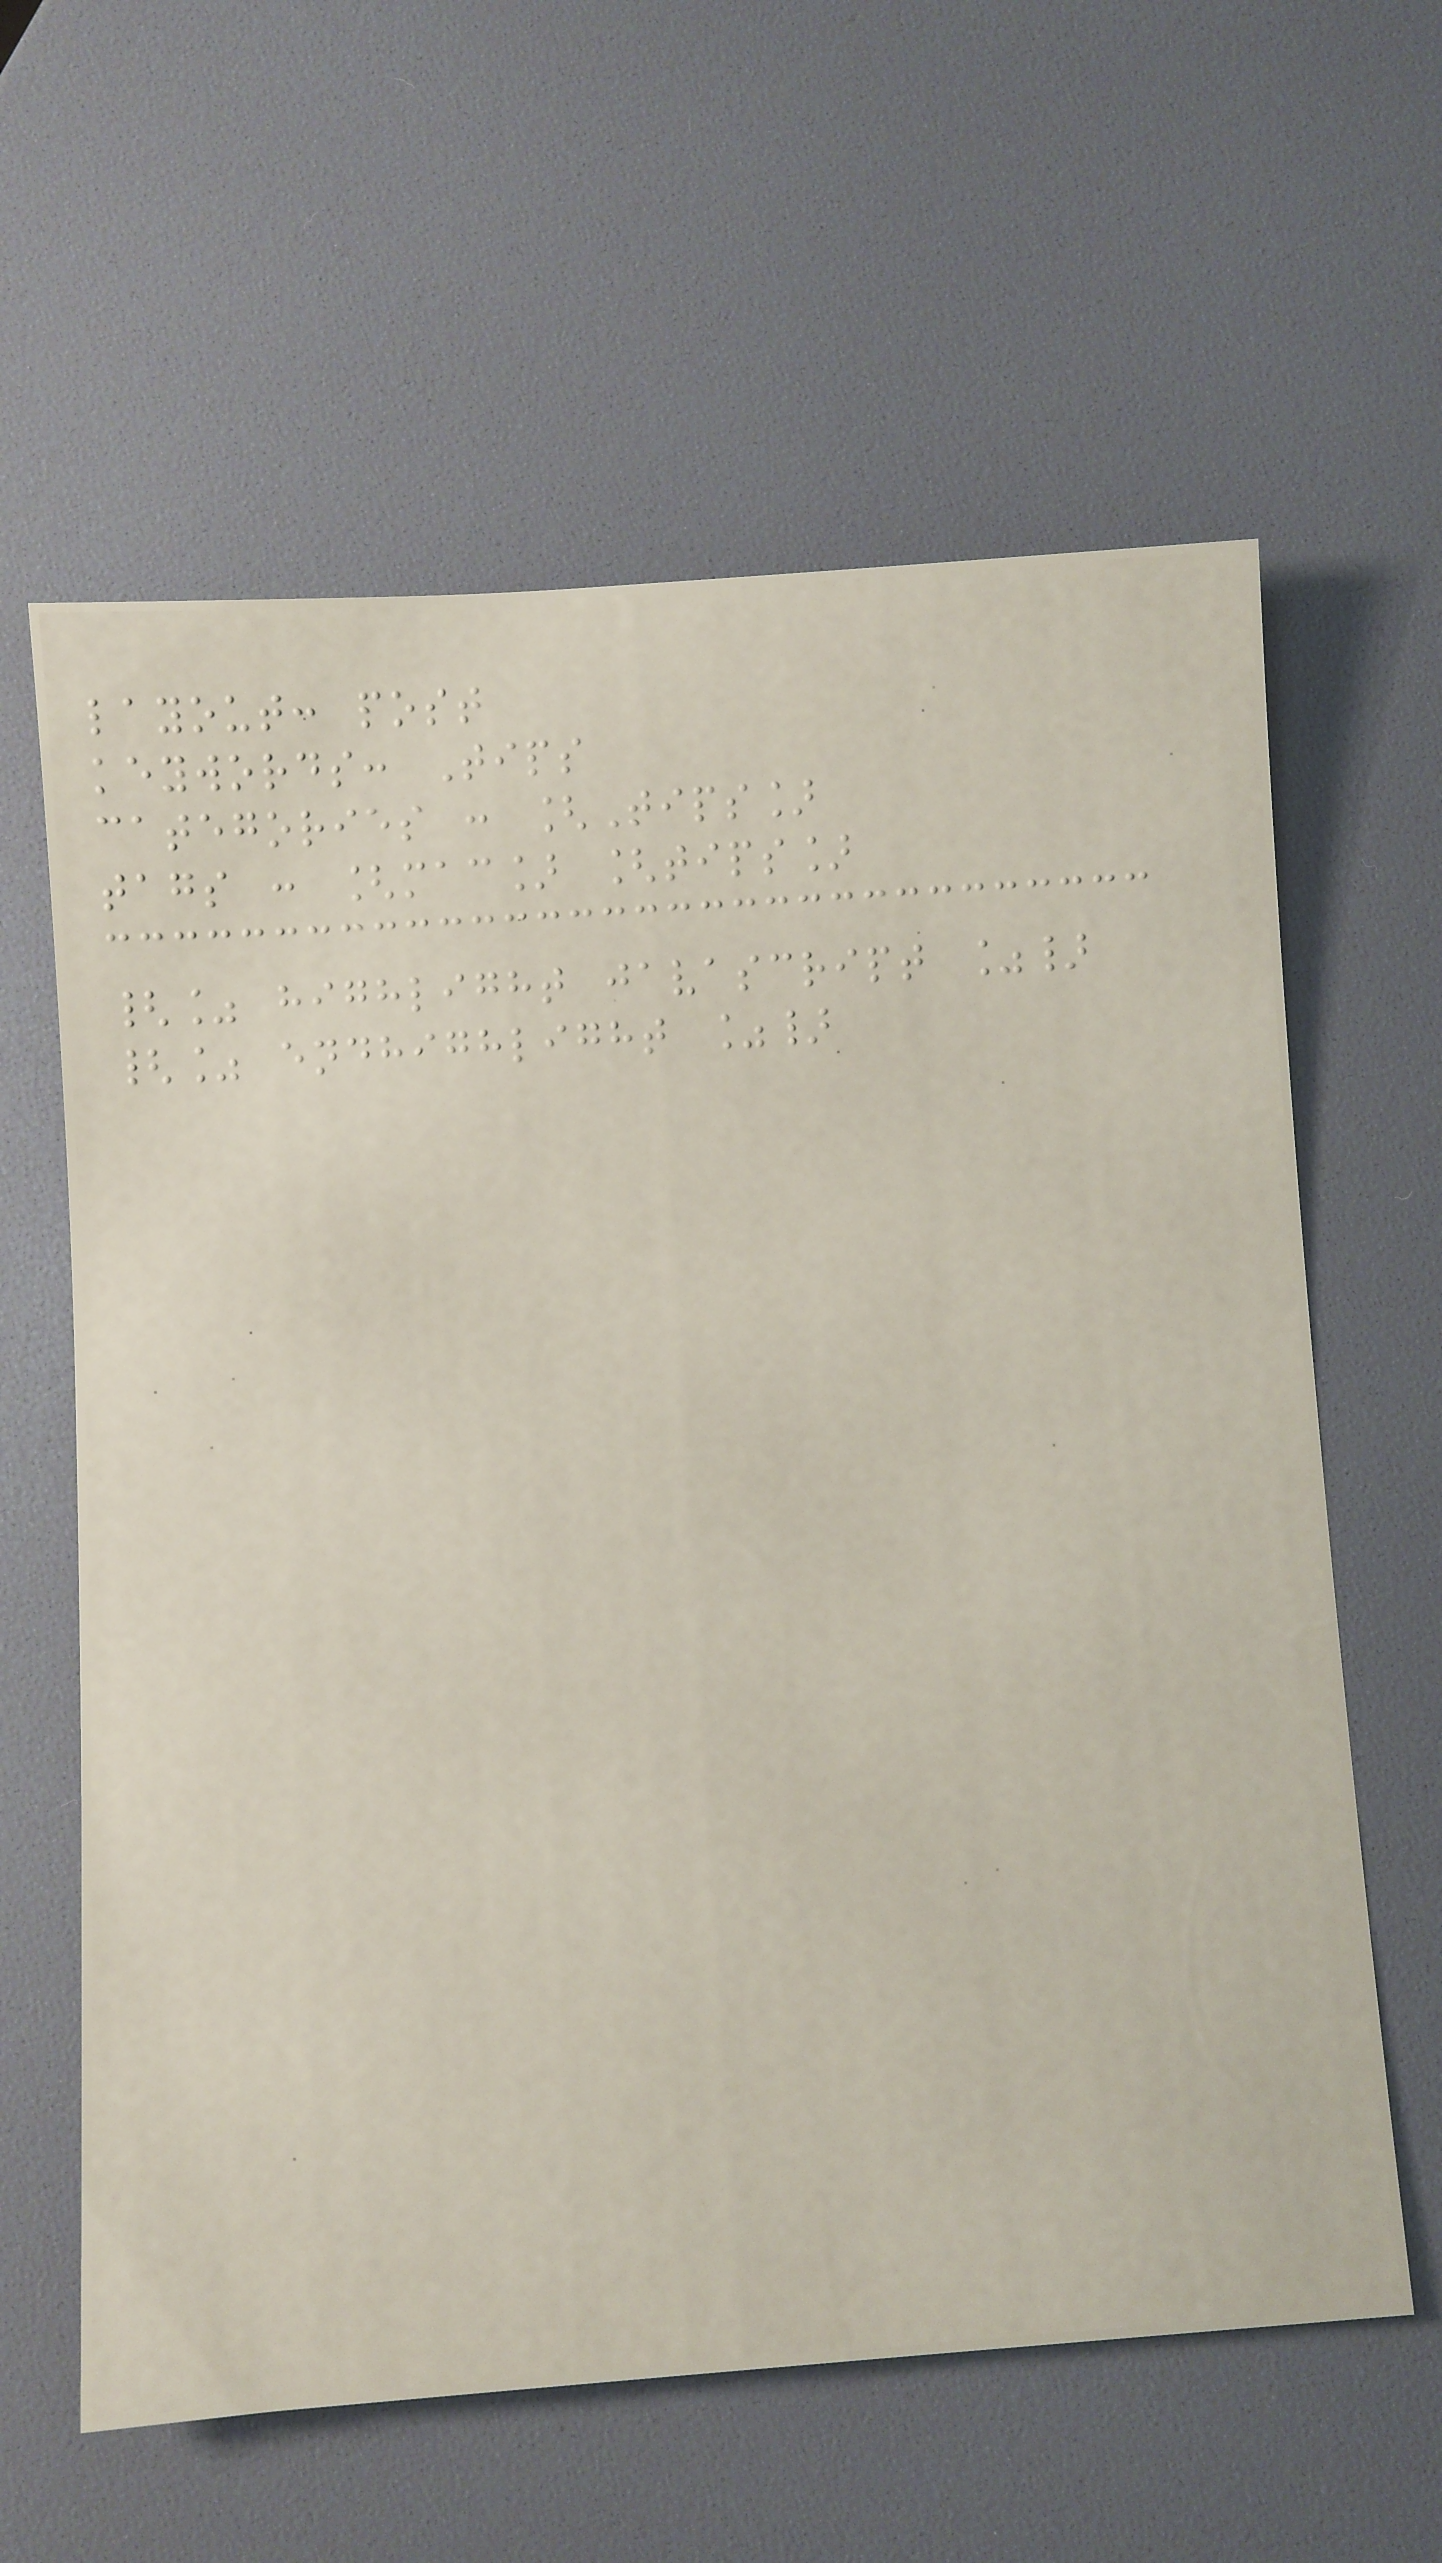layout: post
keywords: Tips
categories : [Tips]
tags : [mac] [tips]
{% highlight javascript %}
{% endhighlight %}
